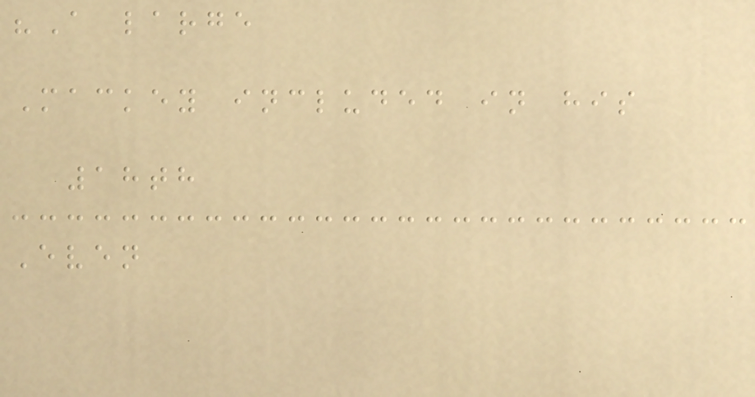"A large
Mackey included in his
18th
Even
